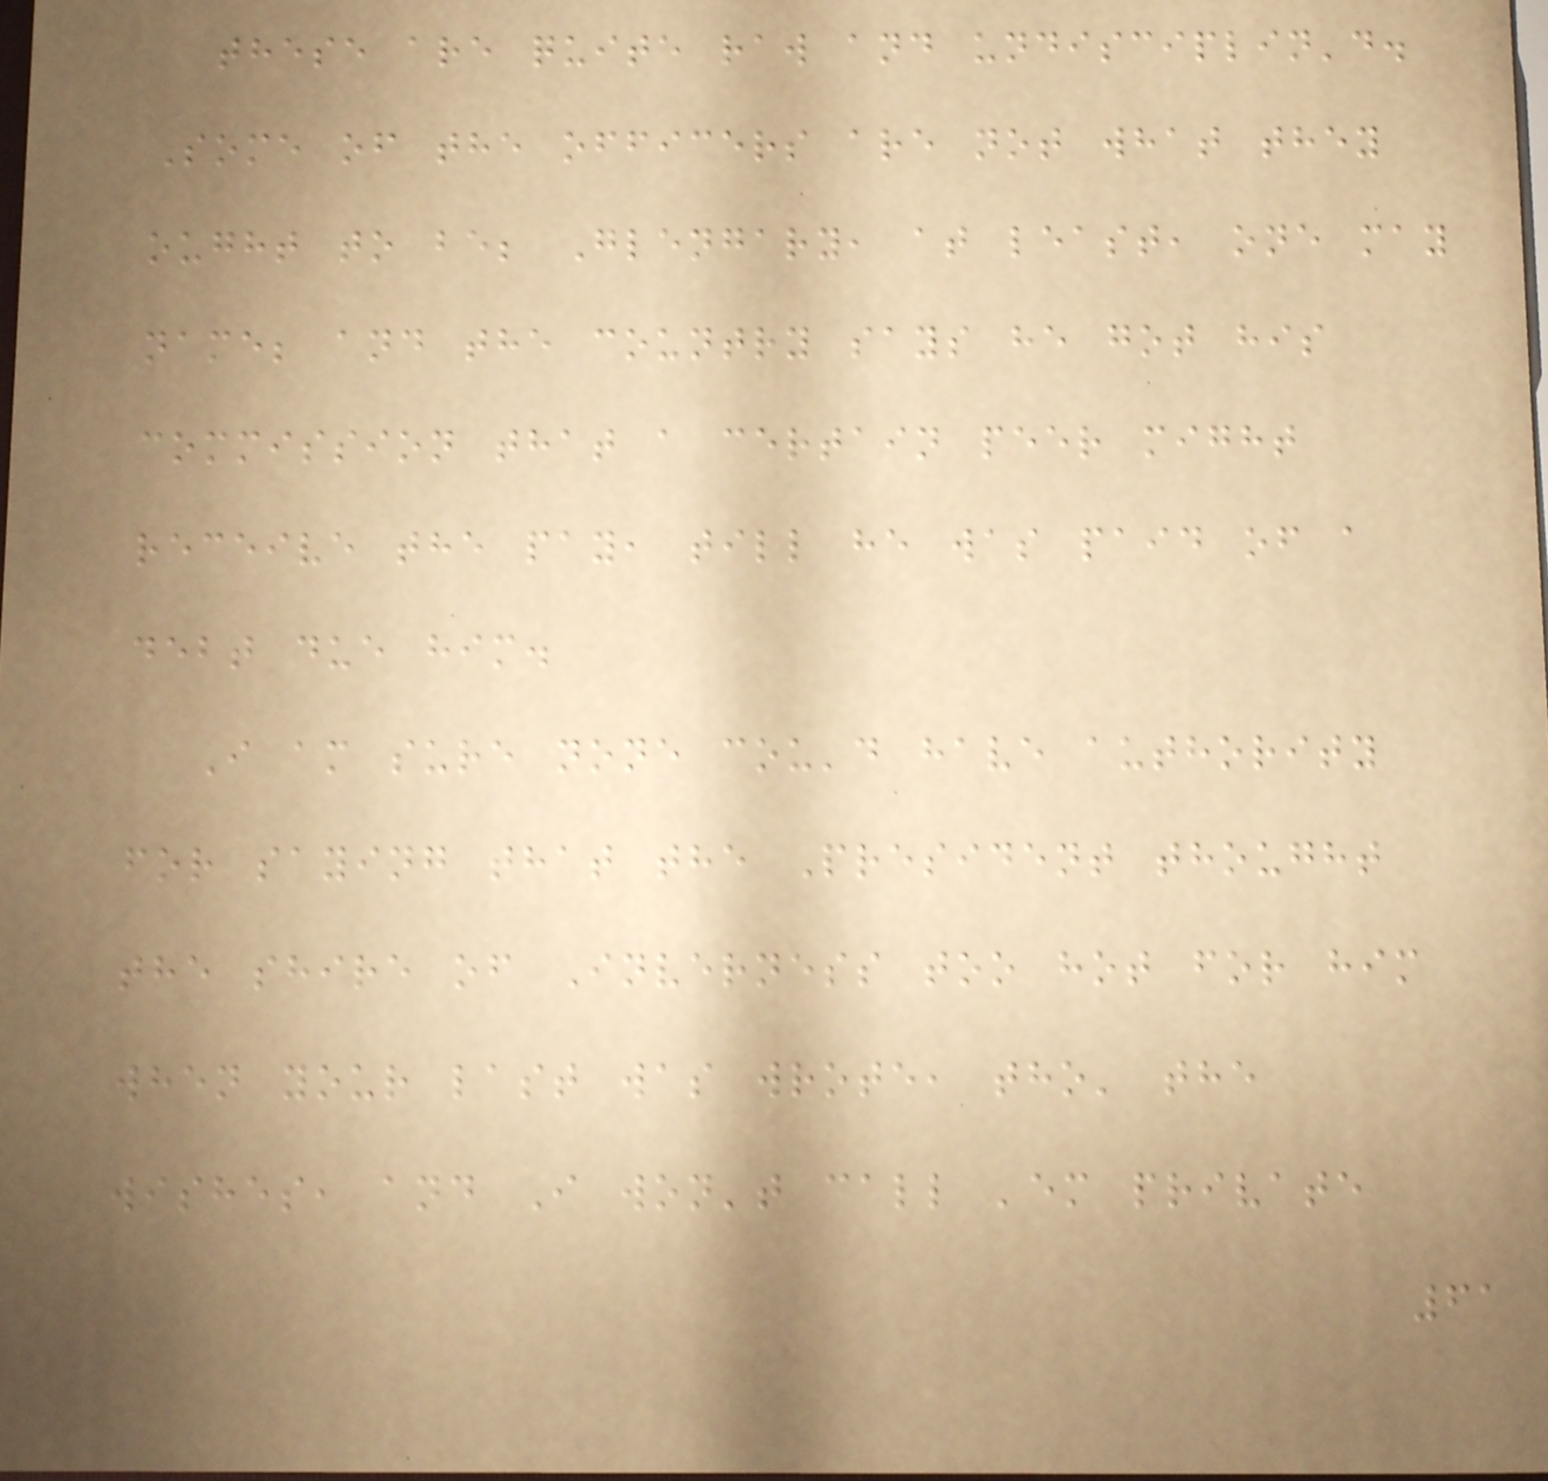these are quite raw and undisciplin'd.
Some of the officers are not what they
ought to be; Glengary, at least, one may
name; and the country says he got his
commission that a certain peer might
receive the pay, till he was paid of a
debt due him.
I am sure none cou'd have authority
for saying that the President thought
the shire of Inverness too hot for him
when your last was wrote, tho' the
wishes, and I won't call 'em private
61
